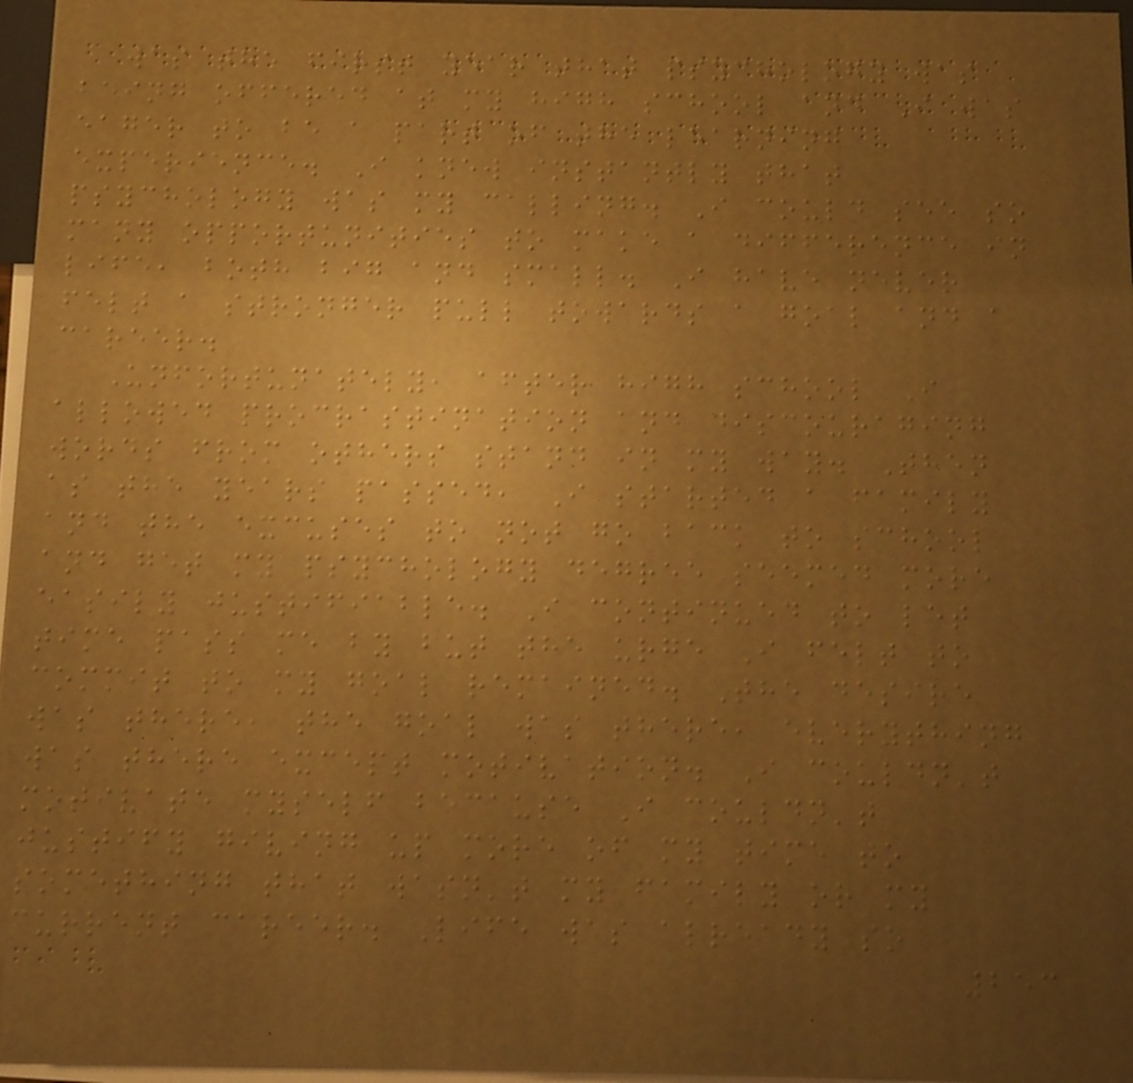was the first year that psychology was
being offered at my high school and I was
eager to be a part of the learning
experience. I knew instantly that
psychology was my calling. I could see so
many opportunities to make a difference in
life, both big and small. I have never
felt a stronger pull towards a goal and a
career.
Unfortunately, after high school I
allowed procrastination and discouraging
words from others stand in my way. Then
as the years passed, I started a family
and the excuses to not go back to school
and get my psychology degree seemed more
easily justifiable. I continued to let
time pass me by but the urge I felt to
commit to my goal remained. The desire
was there, the goal was there, everything
was there except motivation. I couldn't
motivate myself because I couldn't
justify giving up more of my time to
something that wasn't my family or my
current career. Life was already so
253
